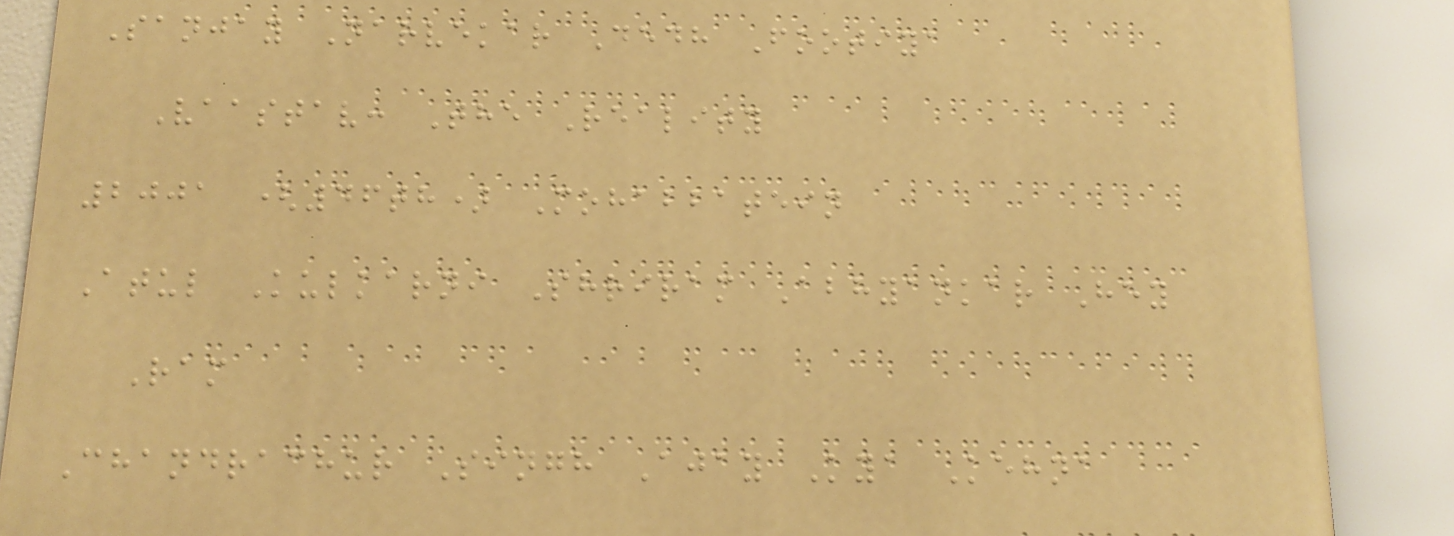Sanjay Narvekar Dedh Footiya
Vaastav: The Reality
2001 (46th) Mohabbatein
Atul Kulkarni Shriram Abhyankar Hey
Ram
Chandrachur Singh Ajay Kya Kehna
